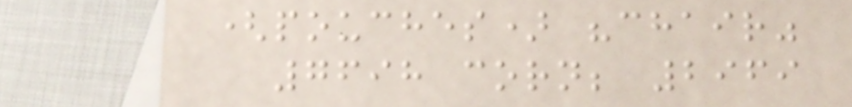(pouches) "chair"
7698 corn; 2969
